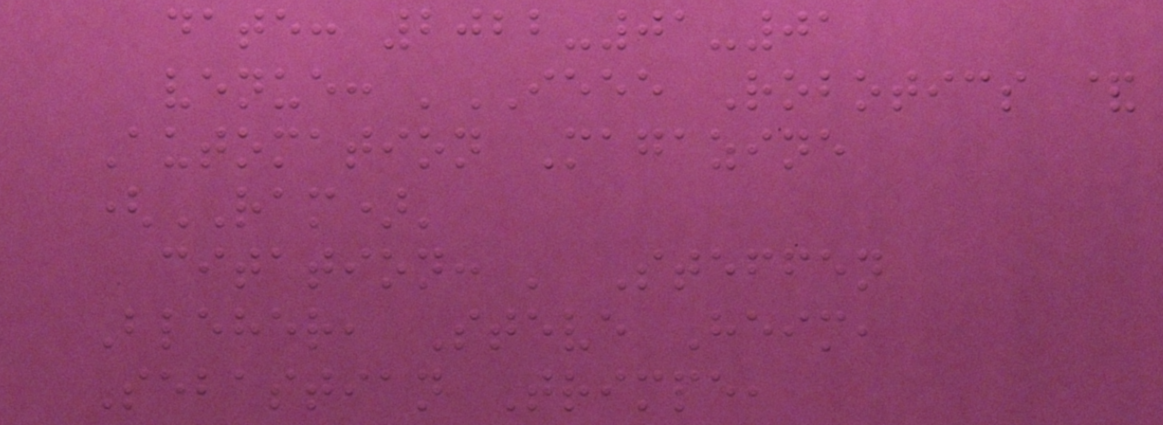date: 2022-01-01
venue: 'IEEE Robotics &
Automation Magazine
(RAM)'
citation: ' Steffen
Bleher, Steve Heim,
Sebastian Trimpe,
